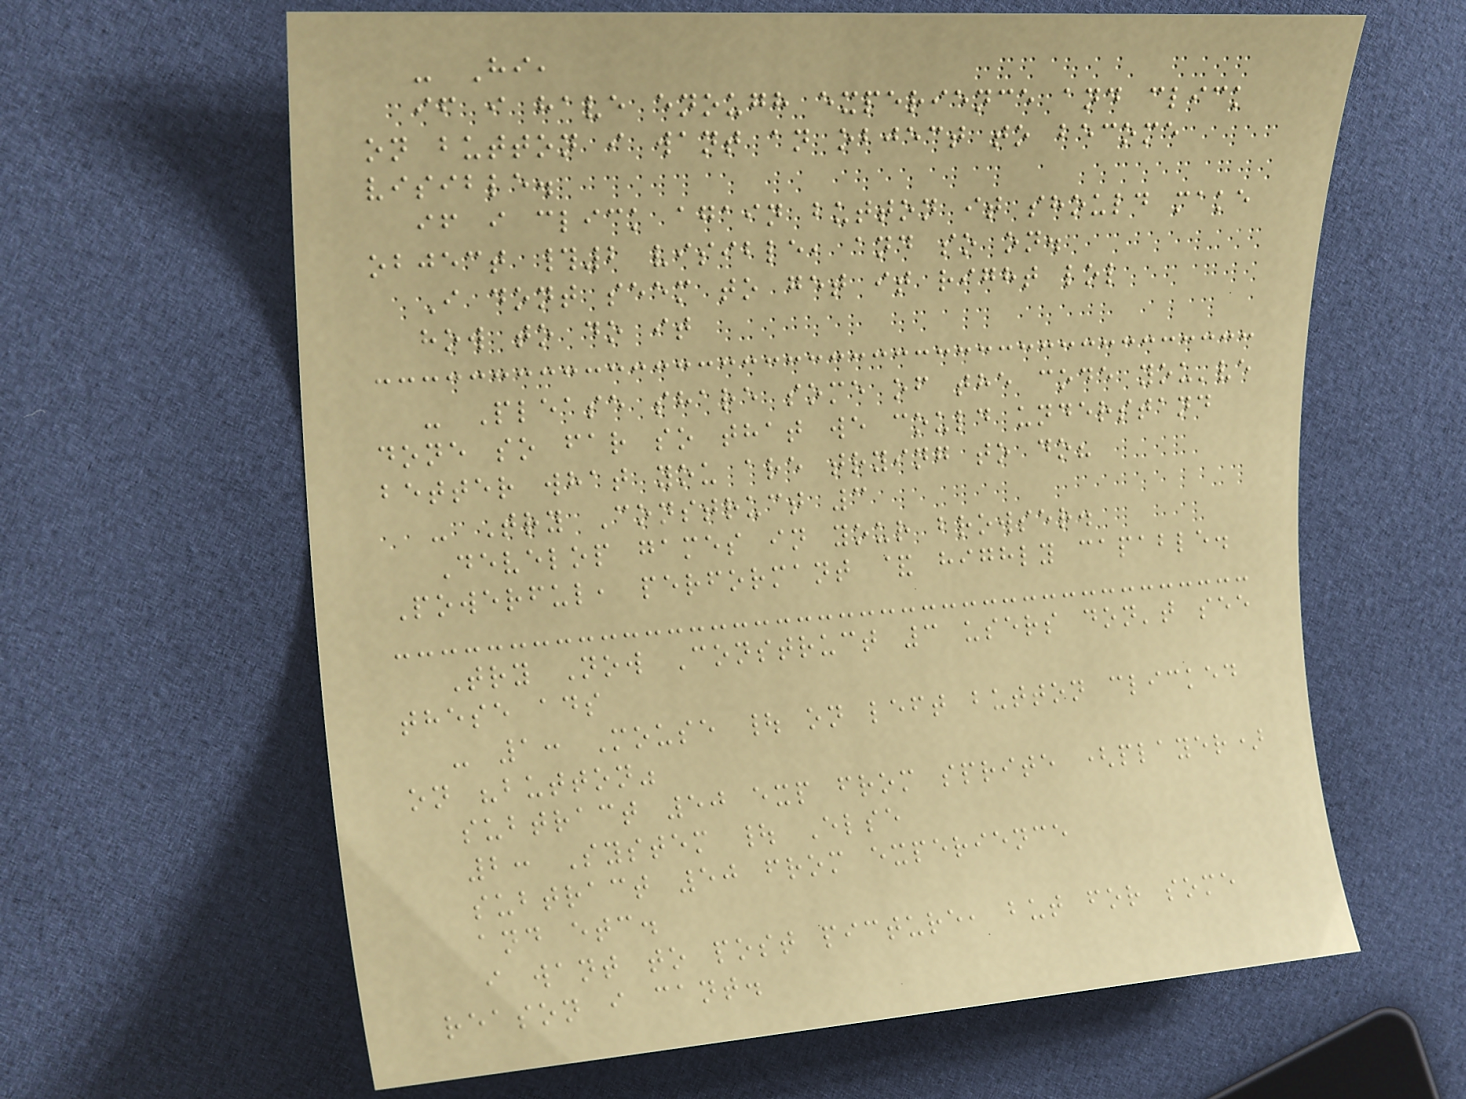- Hi,
if i have enough experience and click
on button i want an object to become
visible.
if i click again button it should make
object #2 visible, and so on.
I dont seem to get it right lol
how to do it
- Please share some of the code you've
done so far so that we could understand
better what you are trying to do?
- Try Construct 3
Develop games in your browser.
Powerful, performant & highly capable.
Try Now Construct 3 users don't see
these ads
- 1: Mouse | on left button clicked
on "button"
subtract 50 exp from sprite (player)
2: System | Else
subtract 50 from experience
and etc.
i want to post picture, but for some
reason i cant.
